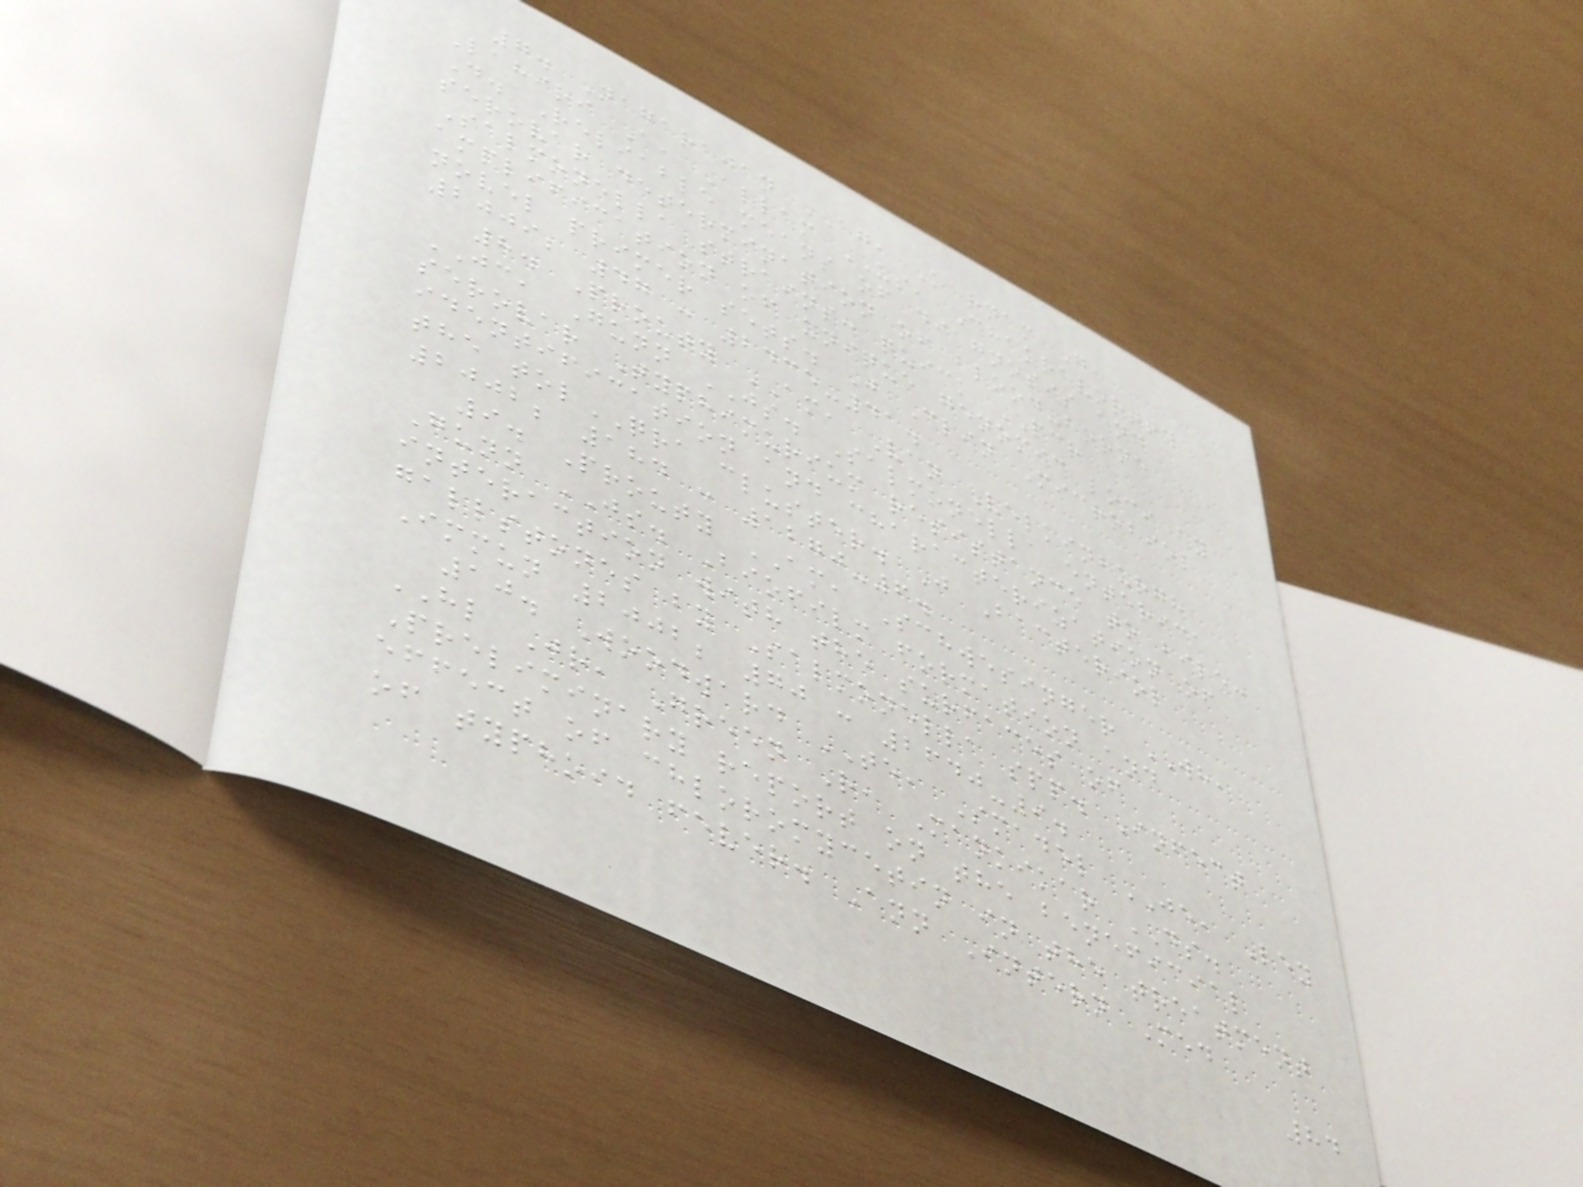7. Nagarajan AG, Karnam G,
Lahiri A, Allam US, Chakravortty
D. Reliable means of diagnosis and
serovar determination of blood-borne
Salmonella strains: quick PCR
amplification of unique genomic loci by
novel primer sets. J Clin Microbiol
2009; 47 : 2435-41.
8. Prouty AM, Van Velkinburgh
JC, Gunn JS. Salmonella enterica
serovar Typhimurium resistance to bile:
identification and characterization of
the tolQRA cluster. J Bacteriol
2002; 184 : 1270-6.
9. Prouty AM, Schwesinger WH,
Gunn JS. Biofilm formation and
interaction with the surfaces of
gallstones by Salmonella spp. Infect
Immun 2002; 70 : 2640-9.
10. Woodward TE, Smadel JE, Ley
HL Jr, Green R, Mankikar DS.
Preliminary report on the beneficial
effect of chloromycetin in the treatment
of typhoid fever. Ann Intern Med
84
